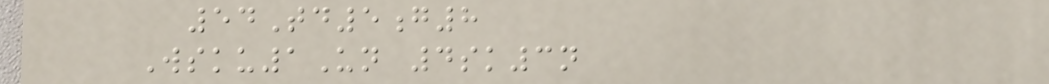54Td5g8
Wsku1Un 4sk3n
